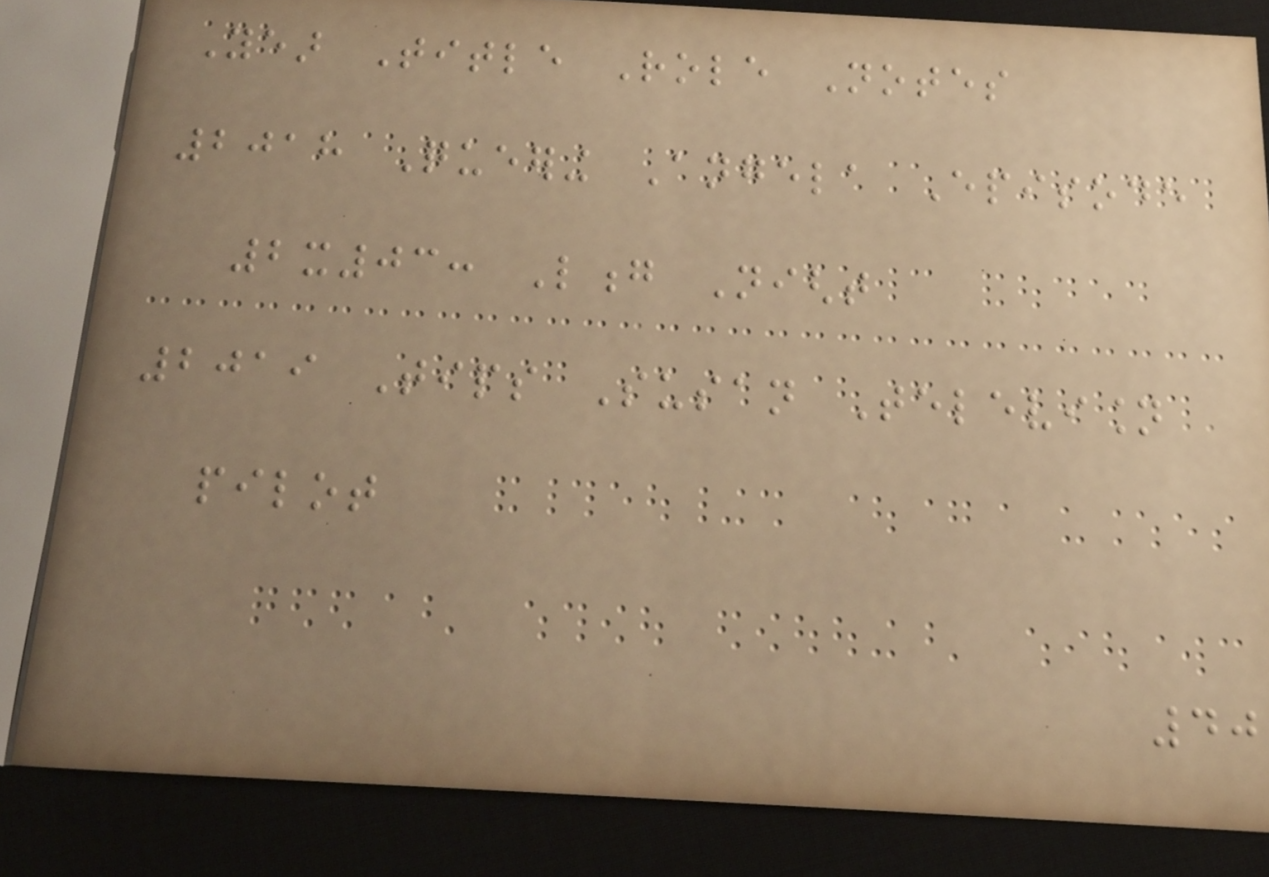Year Title Role Notes
2018 Queering Angela Episode
2x03: Long Night
2019 Tips Susan Television
pilot
40
